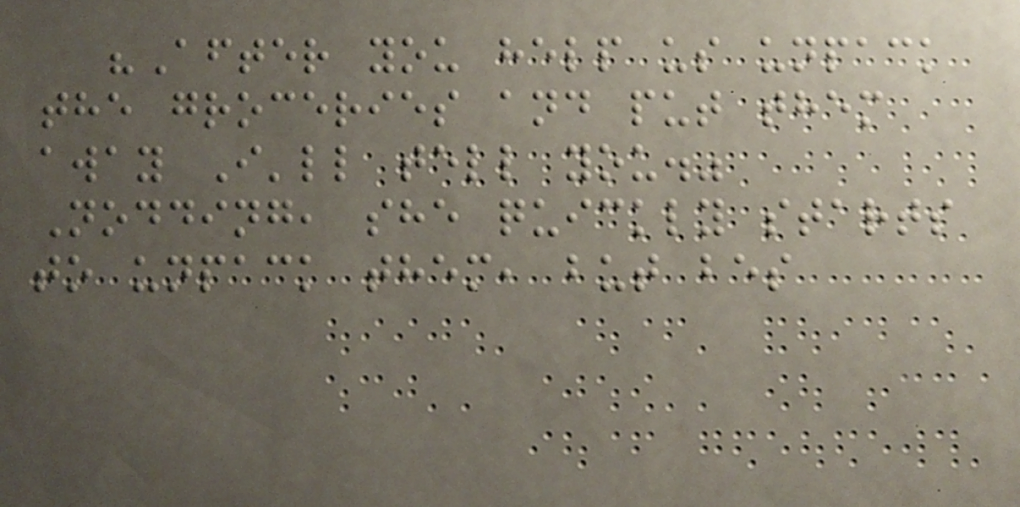"After you help us unpack
the groceries and put them
away I'll tell you."
Nodding, she quickly starts
to unpack them, but bes
